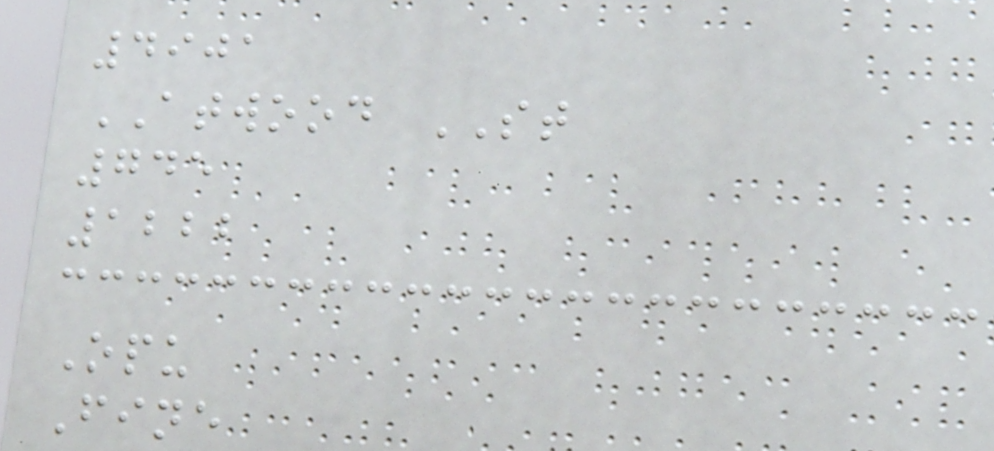4901
ATWOOD ST
745
1222
Opu
Fine
